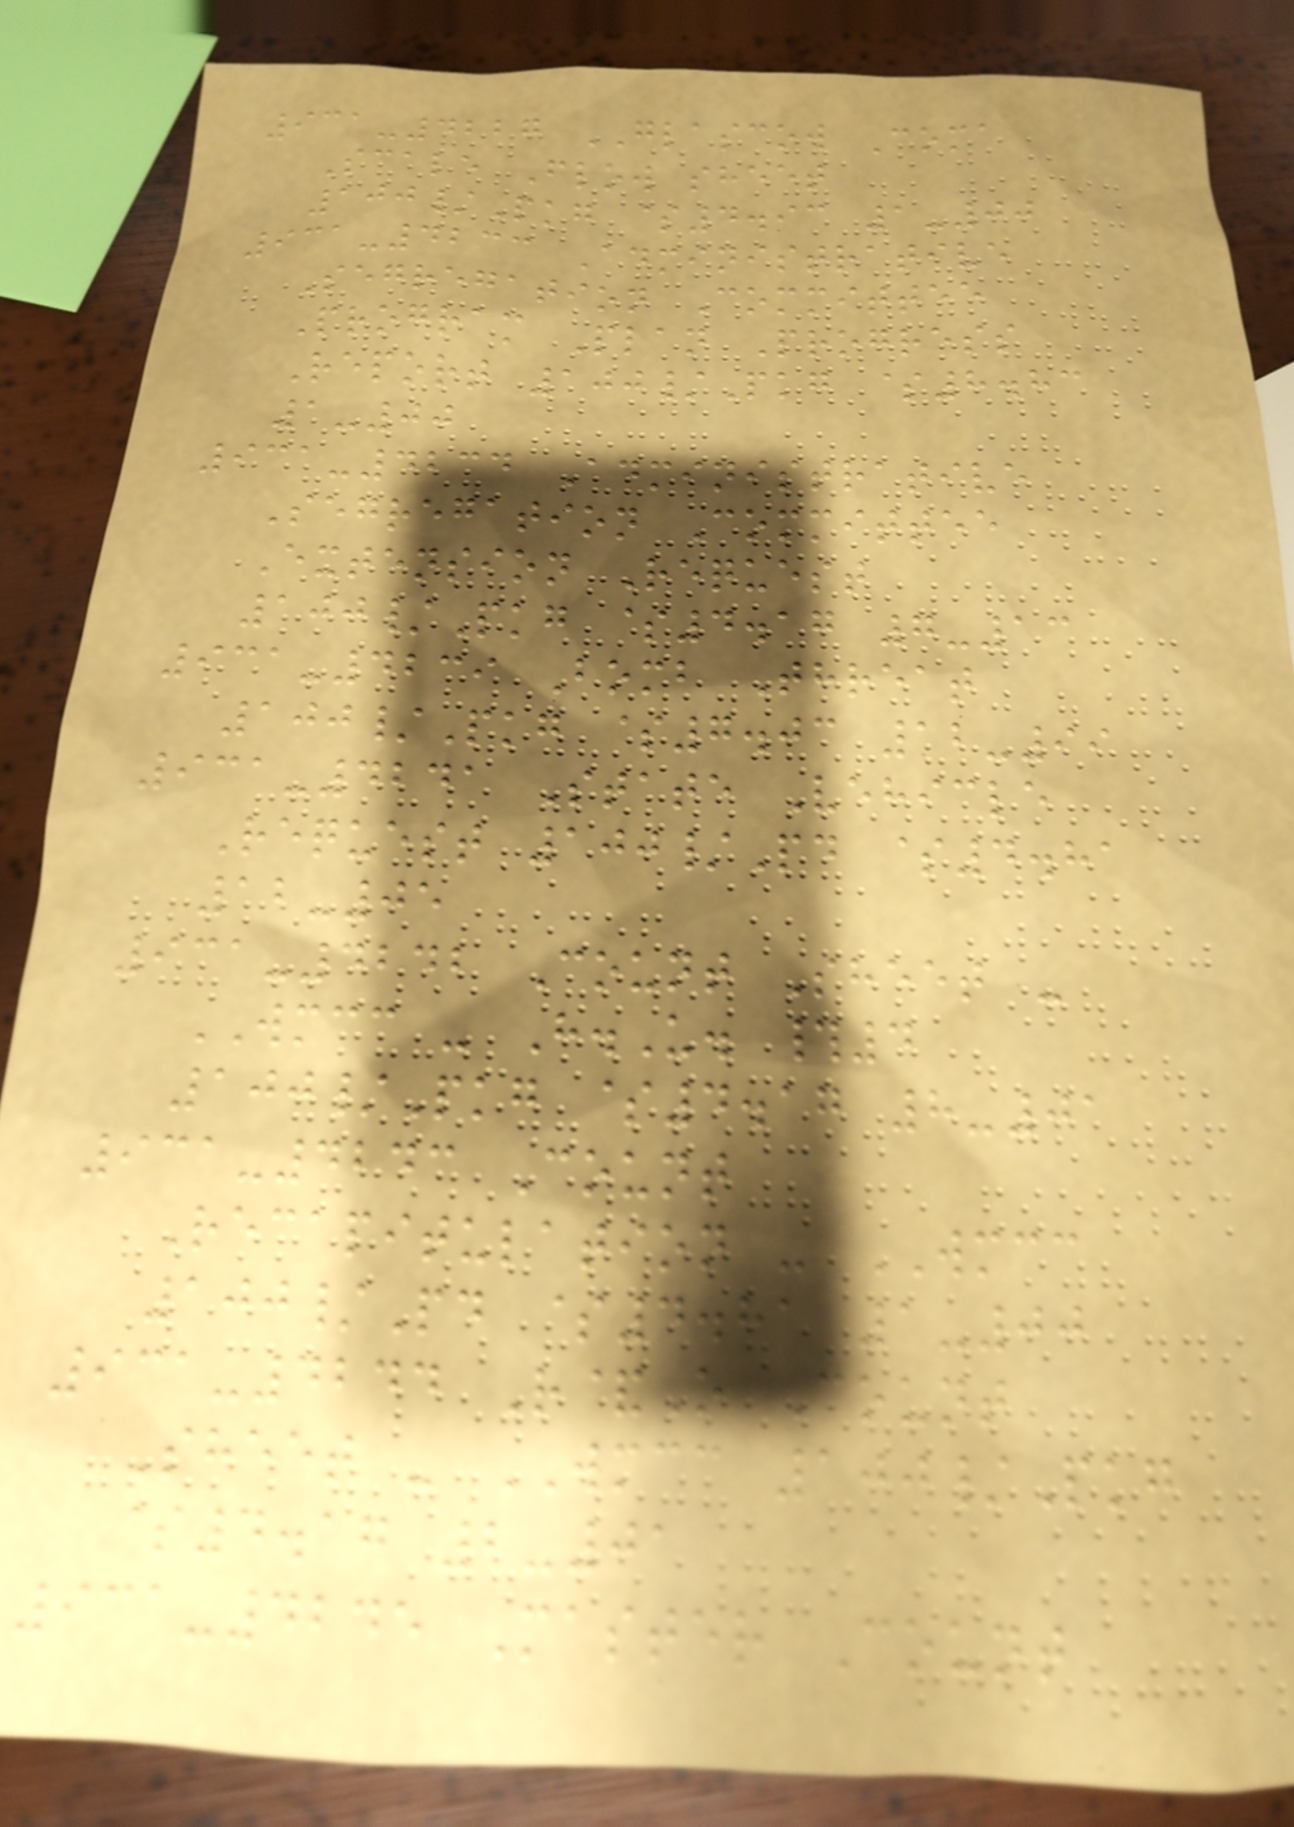931-4227 GLASCOW Coma
Scale Flow sheet
100/Pkg $4.93 1-00
931-4233 Administrative
Segregation Committee
Program Plan Progress
Report 100/Pkg $8.83
1-00
931-4234 Administrative
Segregation Committee
Extension Request
100/Pkg $4.17 7-13
931-4239 Bomb Threat
100/Pkg $7.03 12-99
931-4241 State Vehicle
Request 100/Pd $4.81
12-05
931-4242 Count Sheet -
WMCC - H.U. #4
100/Pkg $4.17 8-01
931-4243 Count
Recapitulation - WMCC
100/Pd $4.81 1-00
931-4244 R&O Count
Sheet - WMCC 100/Pkg
$4.17 2-01
931-4245 Master Count
